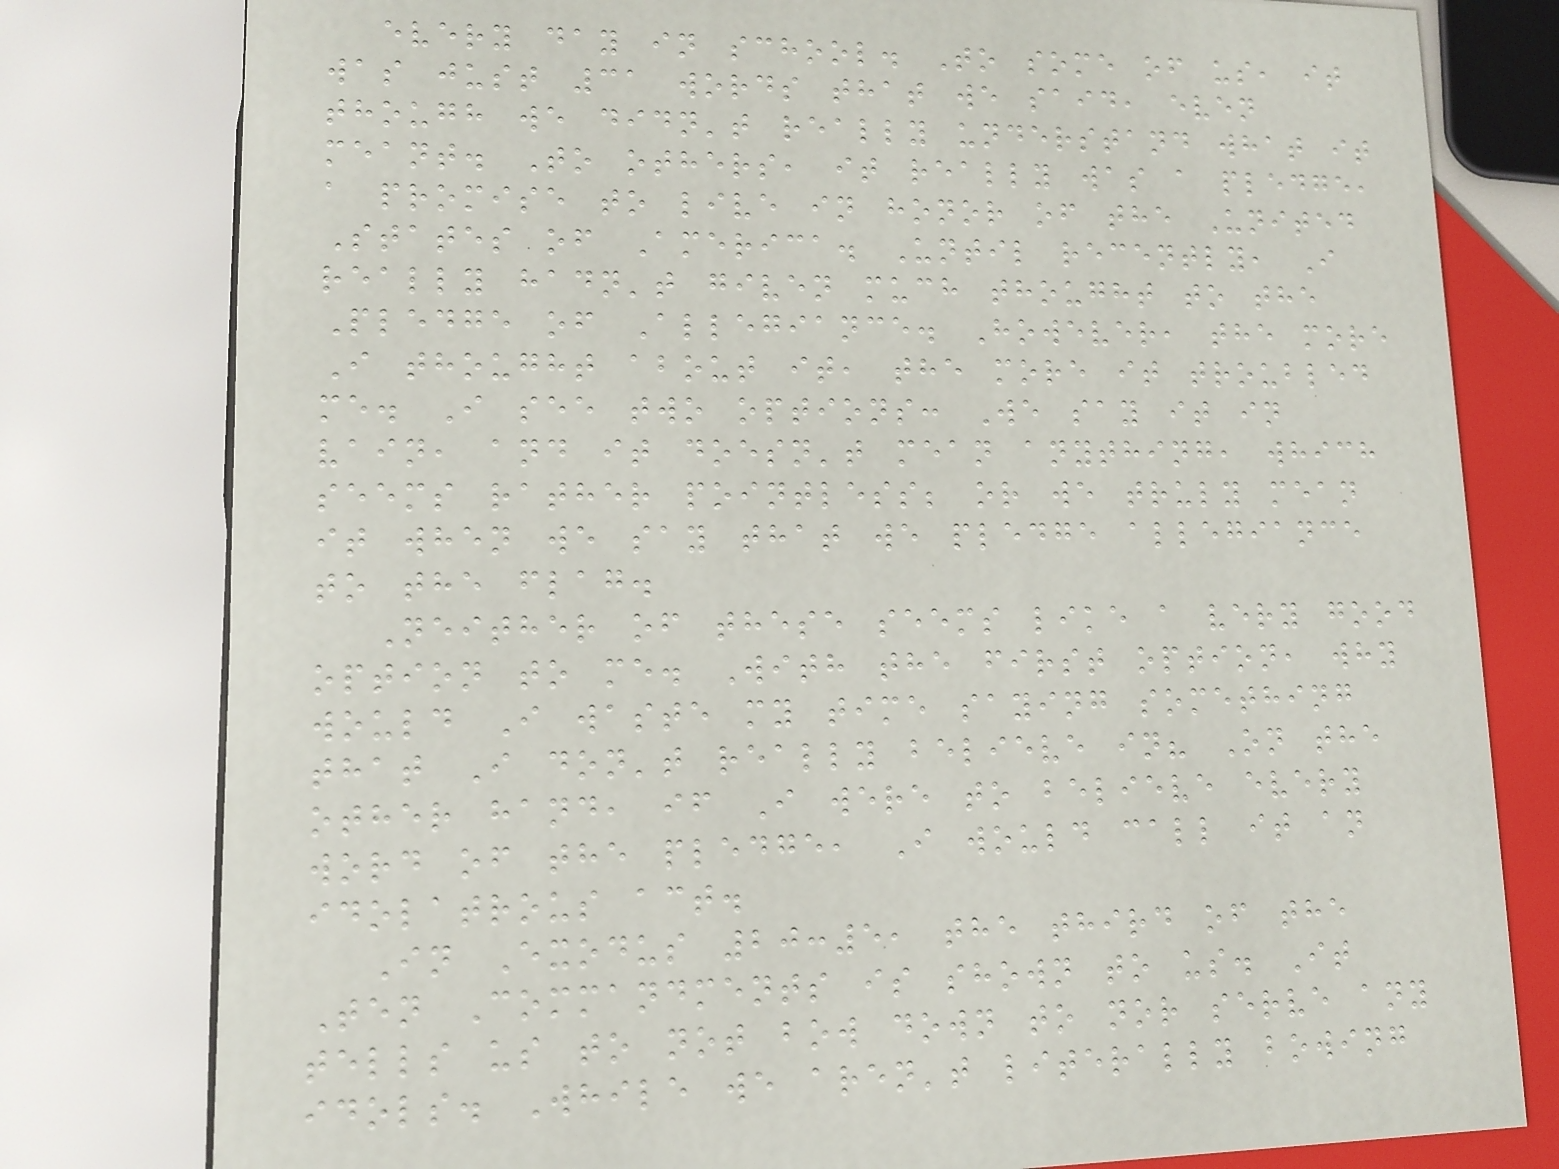every day in school. To some of us, it
was just 31 words that we said, even
though we didn't really understand what it
meant. To others, it really was a pledge,
a promise to live in honor of the United
States of America. Until recently, I
really hadn't given much thought to the
Pledge of Allegiance. However, the more
I thought about it, the more it troubled
me. I see two options: We say it in
vain, and it doesn't mean anything, which
seems rather pointless; or we truly mean
it when we say that we pledge allegiance
to the flag.
Neither of these seems like a very good
option to me. With the first option, why
would I waste my time saying something
that I don't really believe in? On the
other hand, if I were to believe every
word of the pledge, I would call it an
idolatrous act.
In Exodus 20:5, the third of the
Ten Commandments is shown to us. It
tells us to not bow down to nor serve any
idols. While we aren't literally bowing
